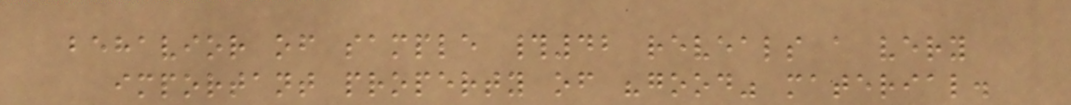behavior of sample #42 reveals a very
important property of "good" material.
